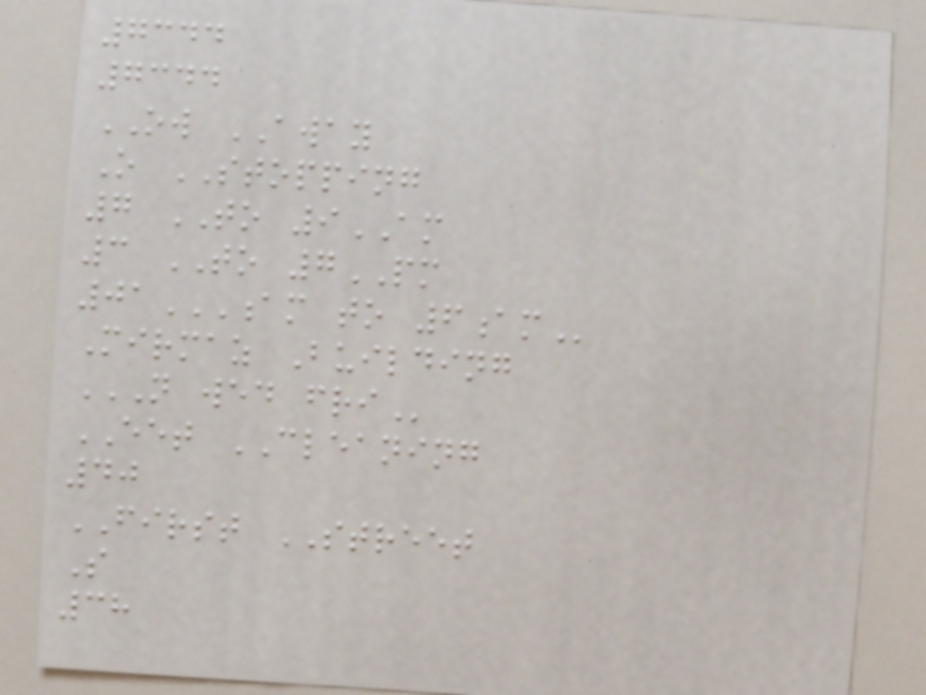7344
7344
OW AWAY
O STOPPING
7 TO 9AM
3 TO 7PM
01AM TO 6AM
Mirmaz Building
N WED FRI
EET CLEANING
40
FIRST STREET
S
38
